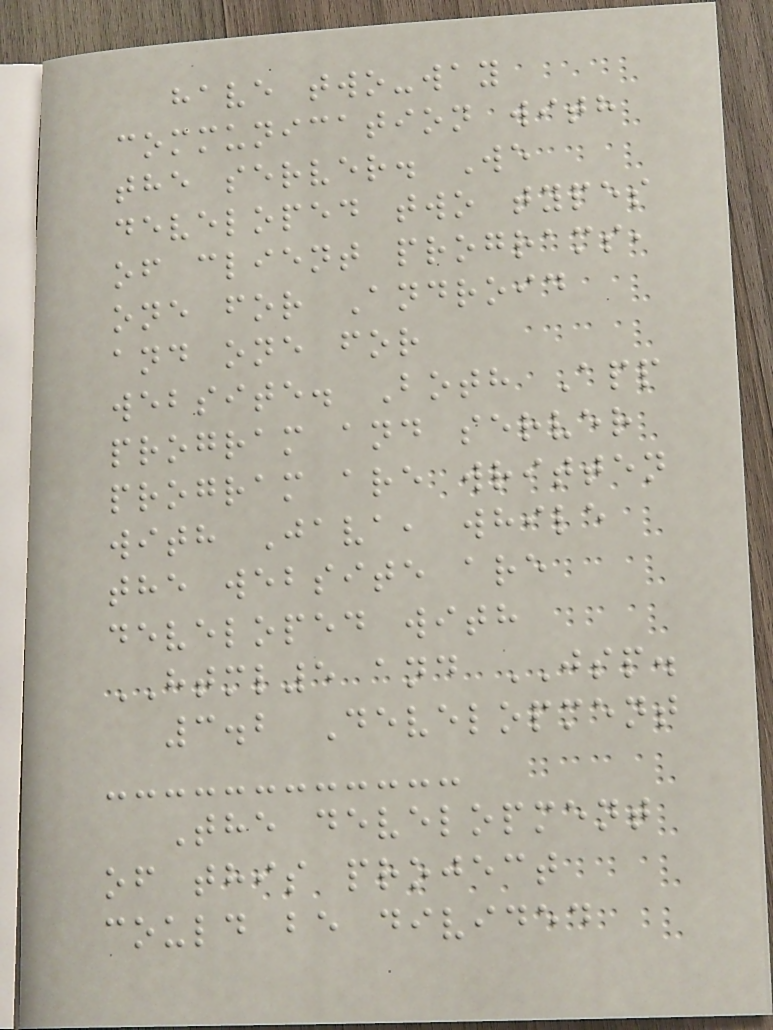have two-way
communication with
the server. We
developed two types
of client programs,
one for Android
and one for
website. Both App
program and server
program are written
with Java, while
the website are
developed with
HTML5 and JSP.
3.2 Development
The development
of this project
could be divided
